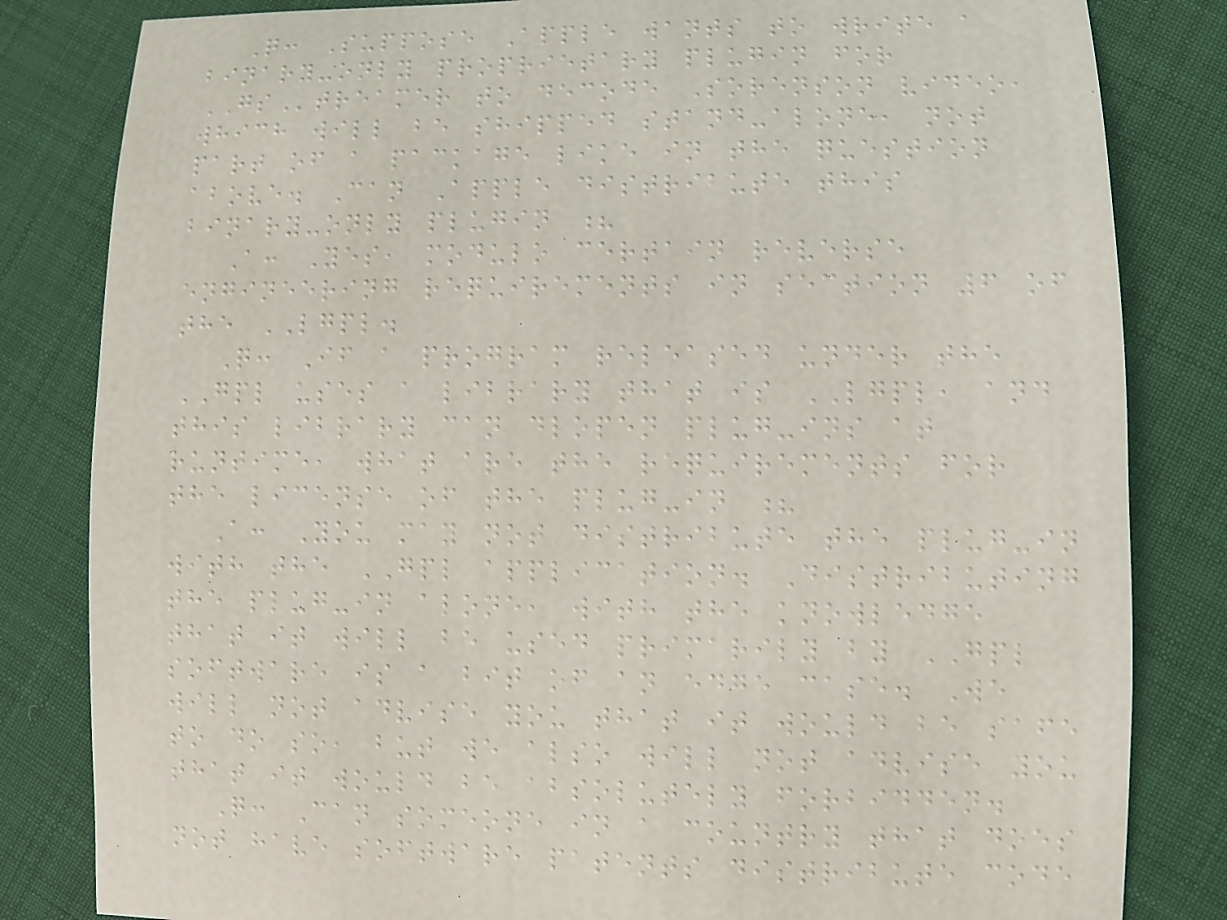Q: Suppose Apple wants to write a
binary-only proprietary plugin for
GStreamer to decode Sorenson video,
which will be shipped stand-alone, not
part of a package like in the question
above. Can Apple distribute this
binary-only plugin ?
A: Yes, modulo certain reverse
engineering requirements in section 6 of
the LGPL.
Q: If a program released under the
GPL uses a library that is LGPL, and
this library can dlopen plug-ins at
runtime, what are the requirements for
the license of the plug-in ?
A: You may not distribute the plug-in
with the GPL application. Distributing
the plug-in alone, with the knowledge
that it will be used primarily by GPL
software is a bit of an edge case. We
will not advise you that it would be safe
to do so, but we also will not advise you
that it would be absolutely forbidden.
Q: Can someone in a country that does
not have software patents distribute code
